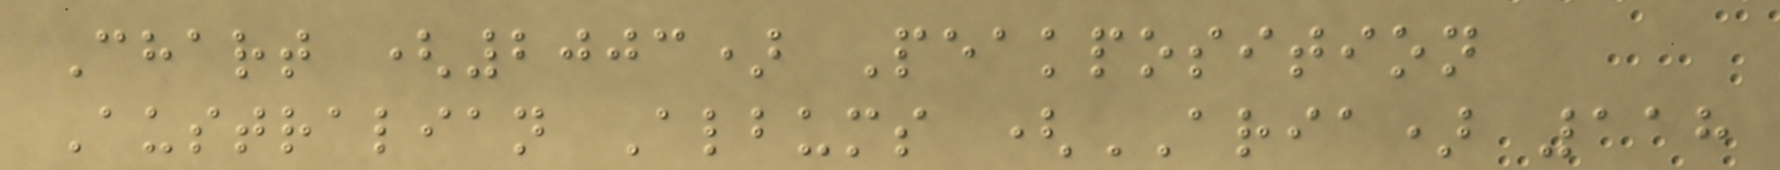Chart (2003) Peakposition
Australian Albums (ARIA) 118
